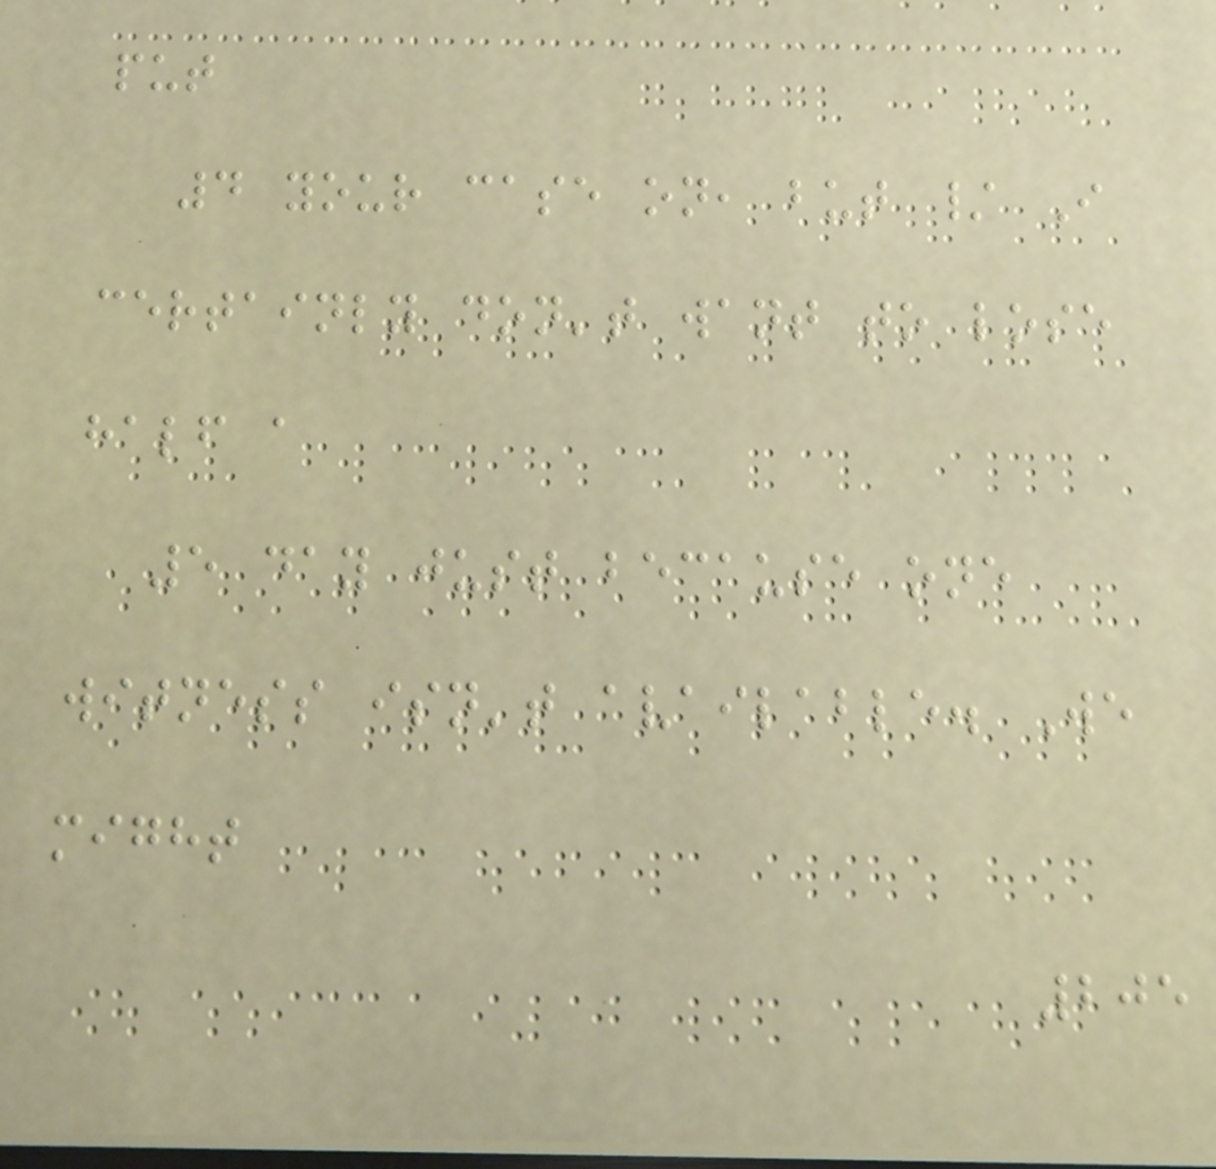put
4 your case on, but / I
certainly don't want to lose
half a
5 day just because one
witness isn't available. We
might
205
